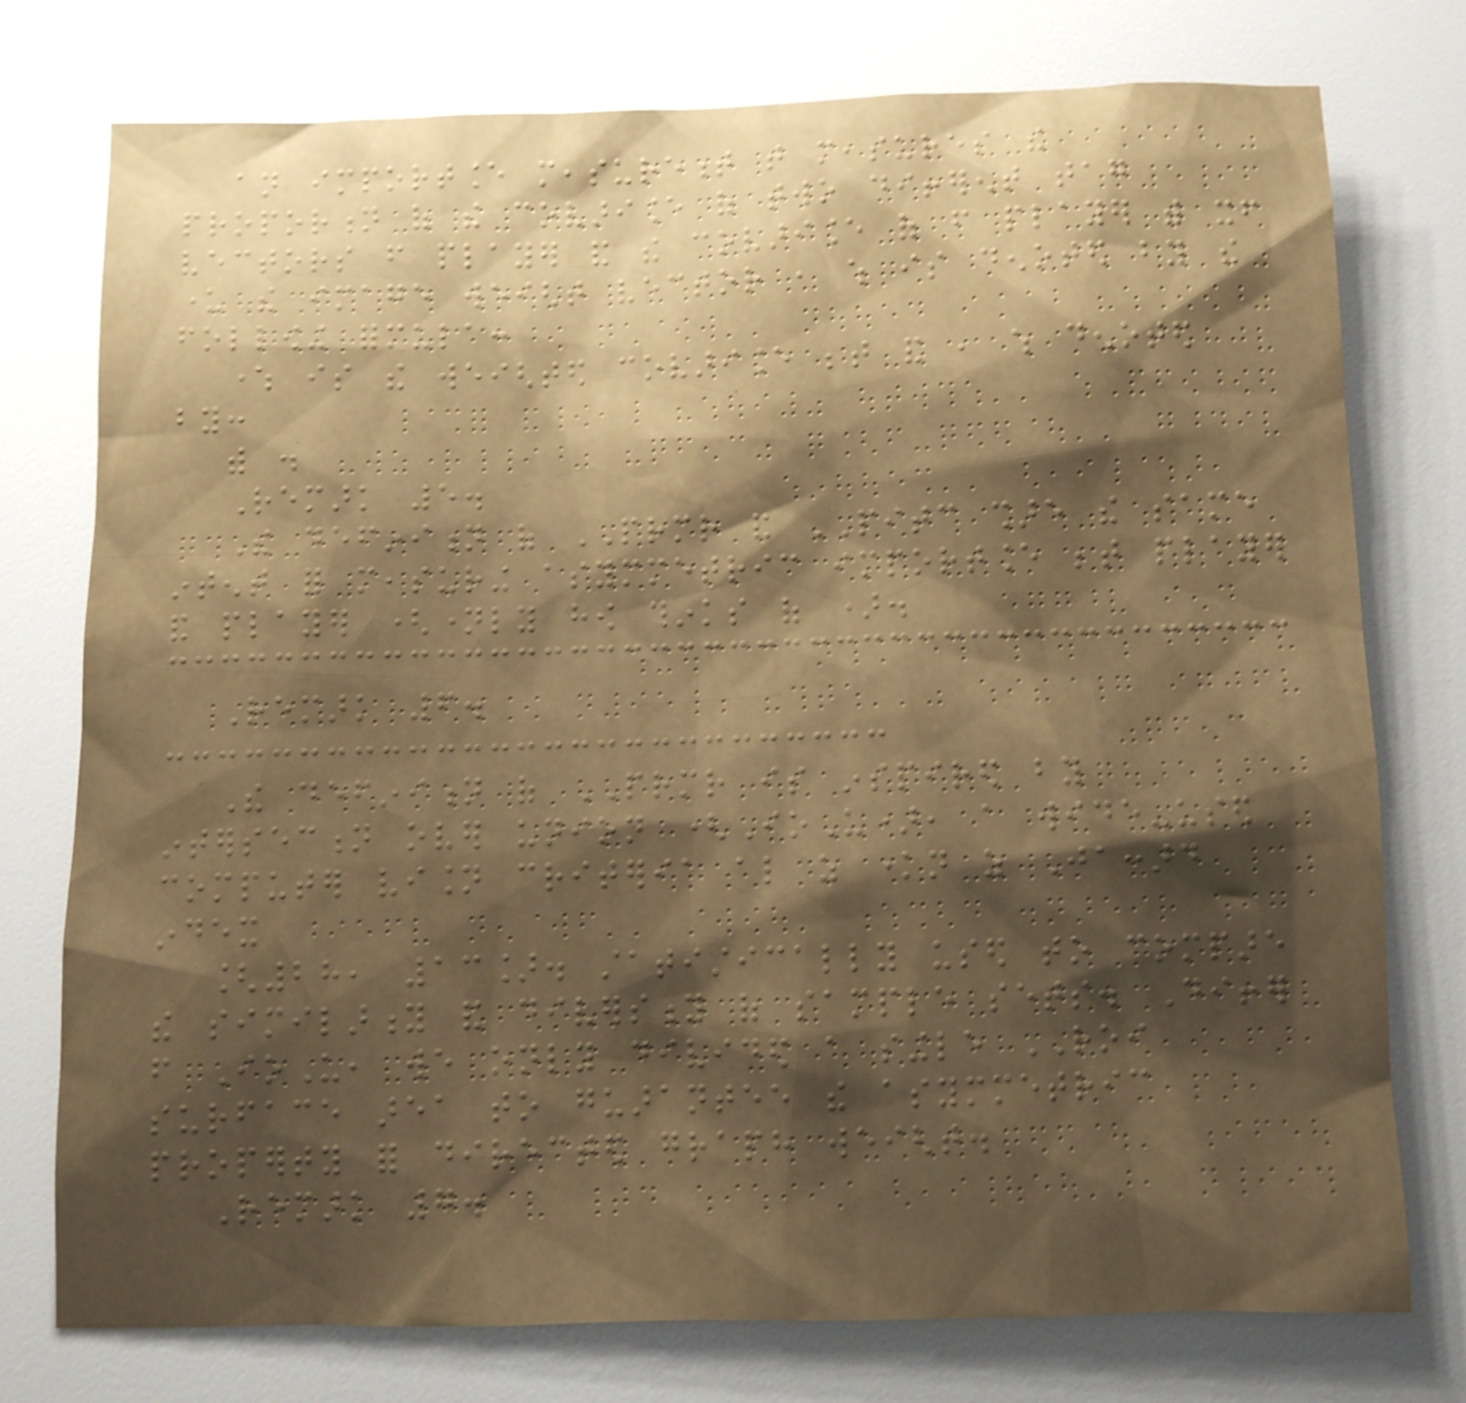an importance measurement that measures the
proportion of the covariance of two different tag
vectors from player and the covariance of from player with itself
under the image weight vector , which is denoted by the
following formula:
where is the weighted covariance between and , which denoted
by:
with .
Remark 5.
The definition of PRMR and PITC share the same
intent for measuring asymmetric importance between player
and player (namely how thinks of ).
Remark 6.
The definition of PRMR is inspired by
intersection over union (IoU), a wide-used
computer vision criteria also as known as Jaccard
index
[28, 13]. statistically used to compare
the similarity and diversity of sample sets. Differ
from IoU, we only divided a single ROI
surface area to guarantee the asymmetric
property for directed graph weight.
Remark 7.
